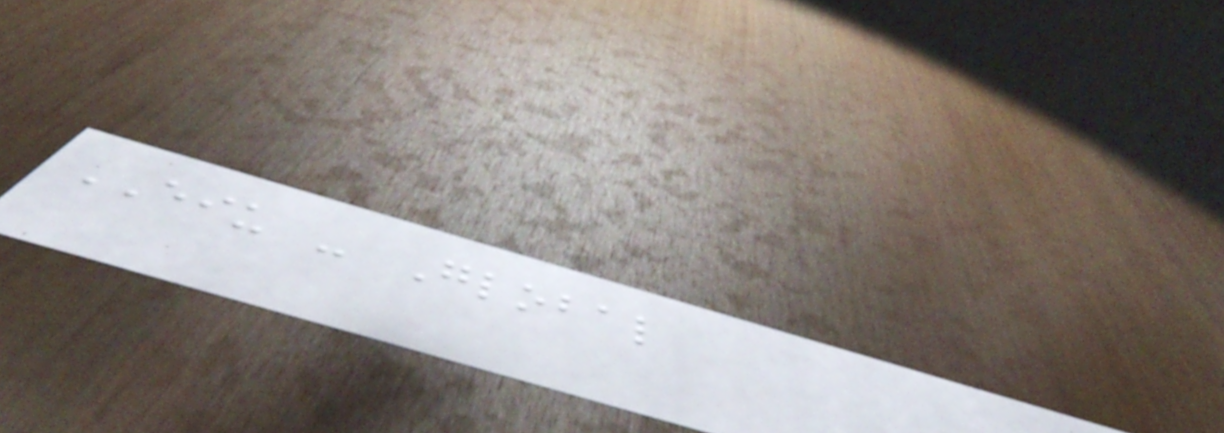EIU - Global
